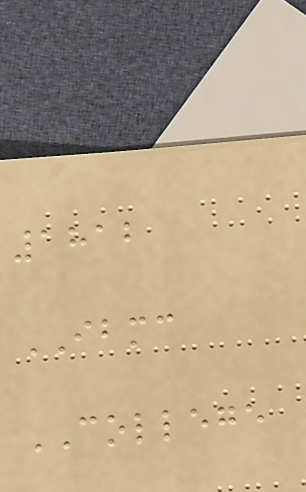1812
IBMC
COLLEGE
